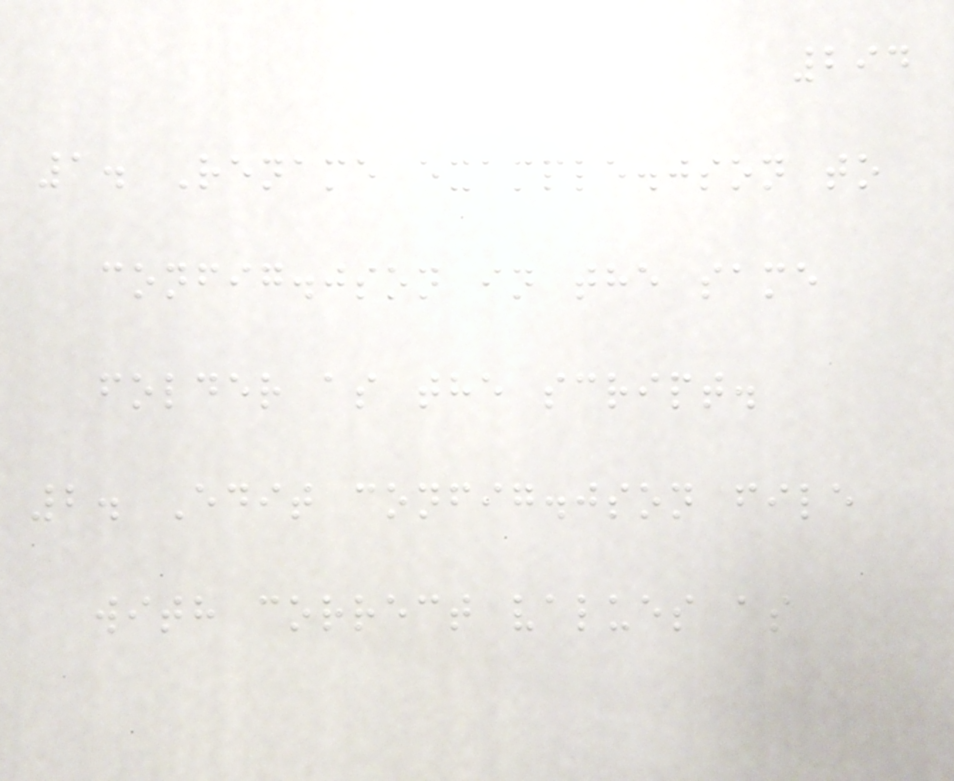294
1. Rename example.json to
config.json in the same
folder as the script.
2. Edit config.json file
with correct values as
